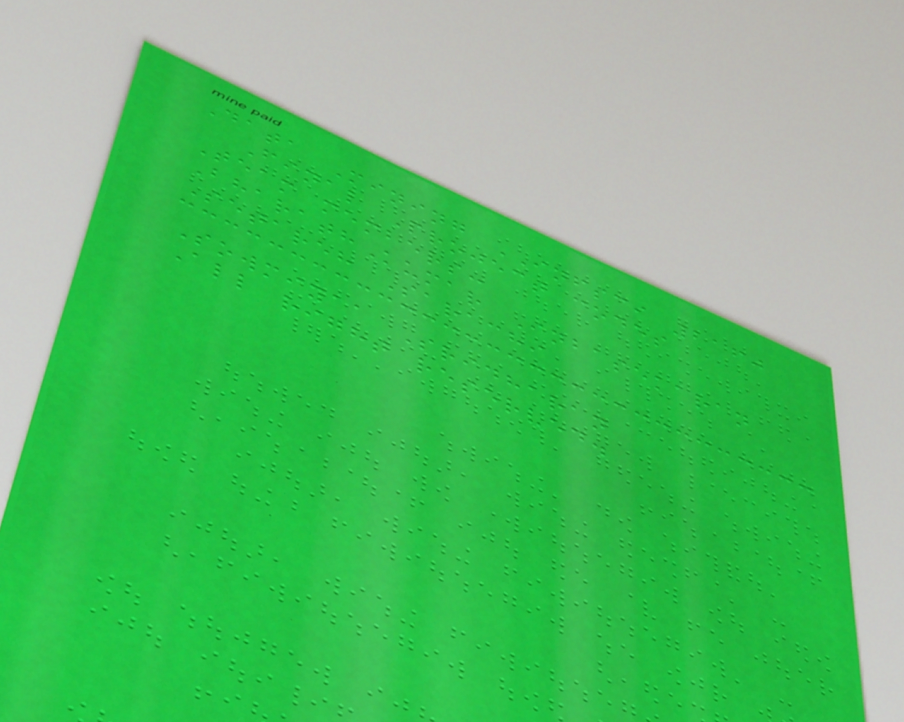Data Mining INFSCI 2160
Final Project codes
Team members:
BharathKumar Inbasekaran
Setareh Sarachi
Sowmiyaa Sridharan
All right reserved.
